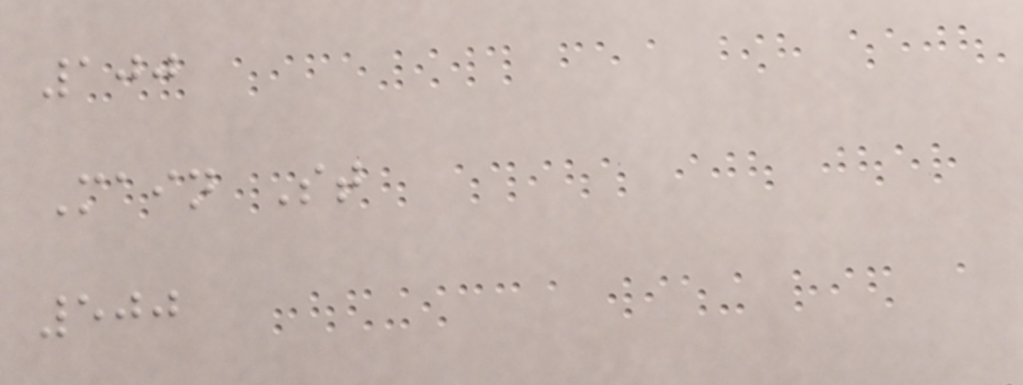100
Main St
500
